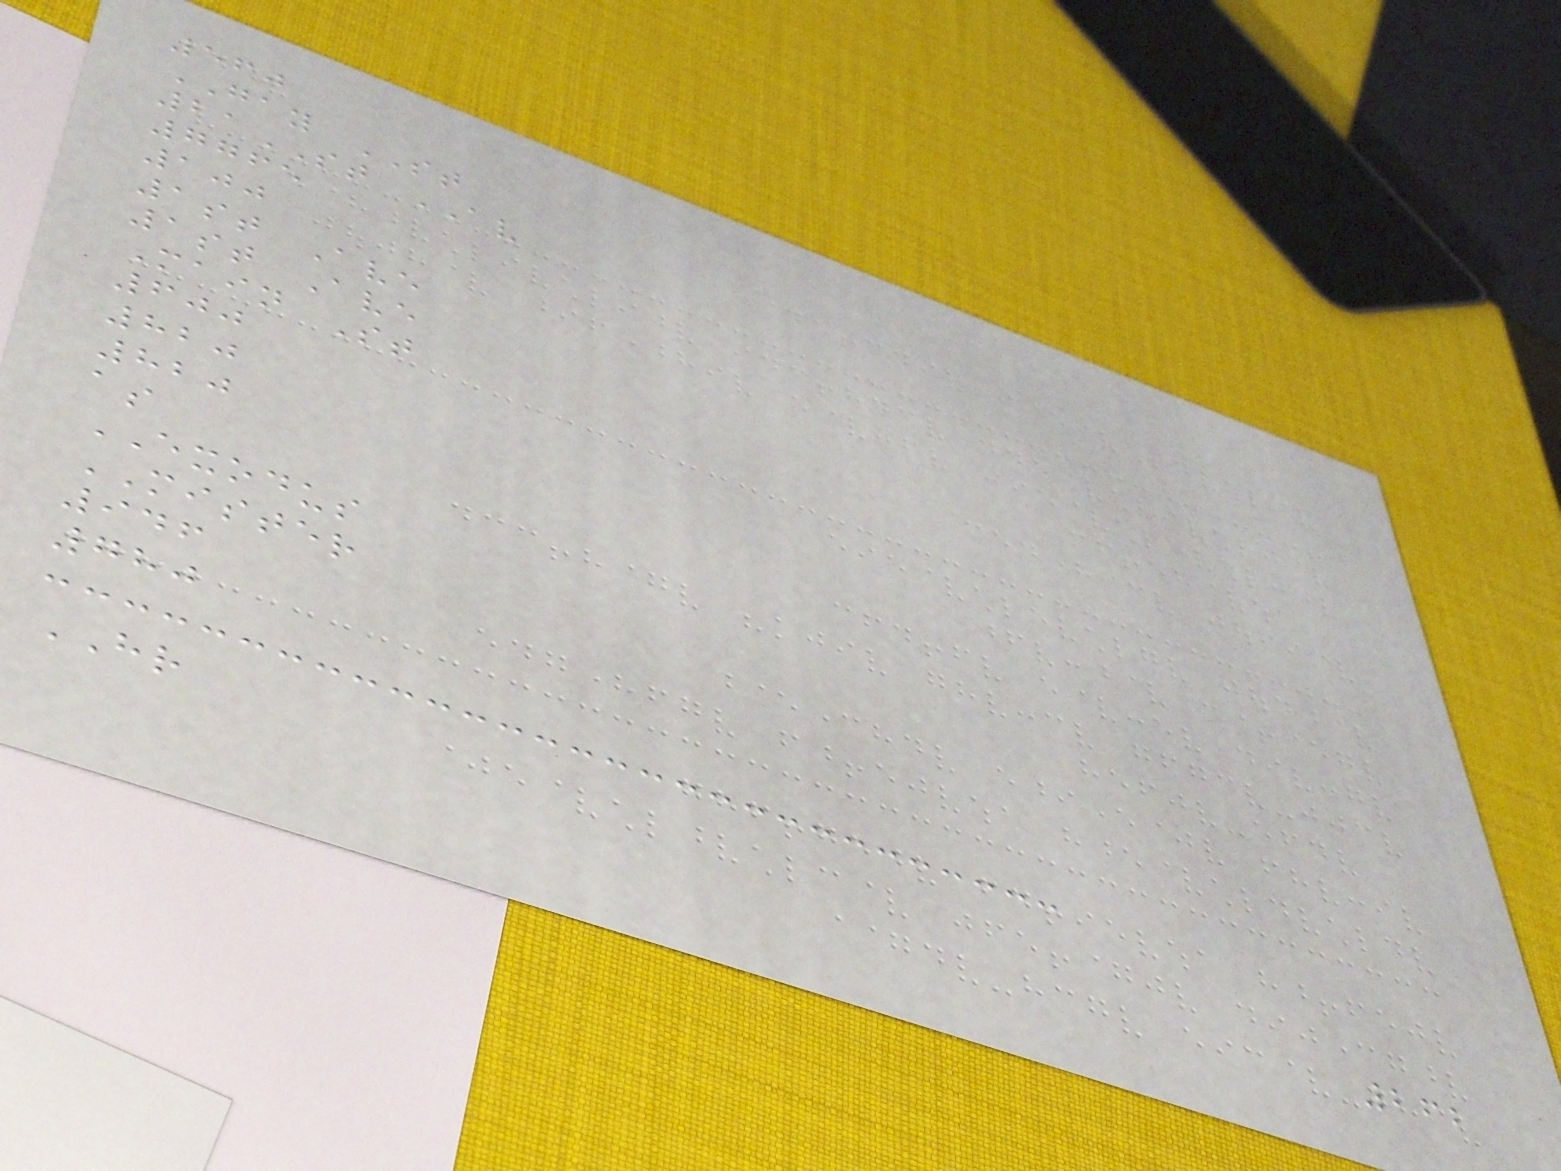560
GAY ST
21ST AV
7765
100
1st Ave
1st Ave
Main St
600
820
820
as
EXODUS
MISTER
946
780
HR
262
